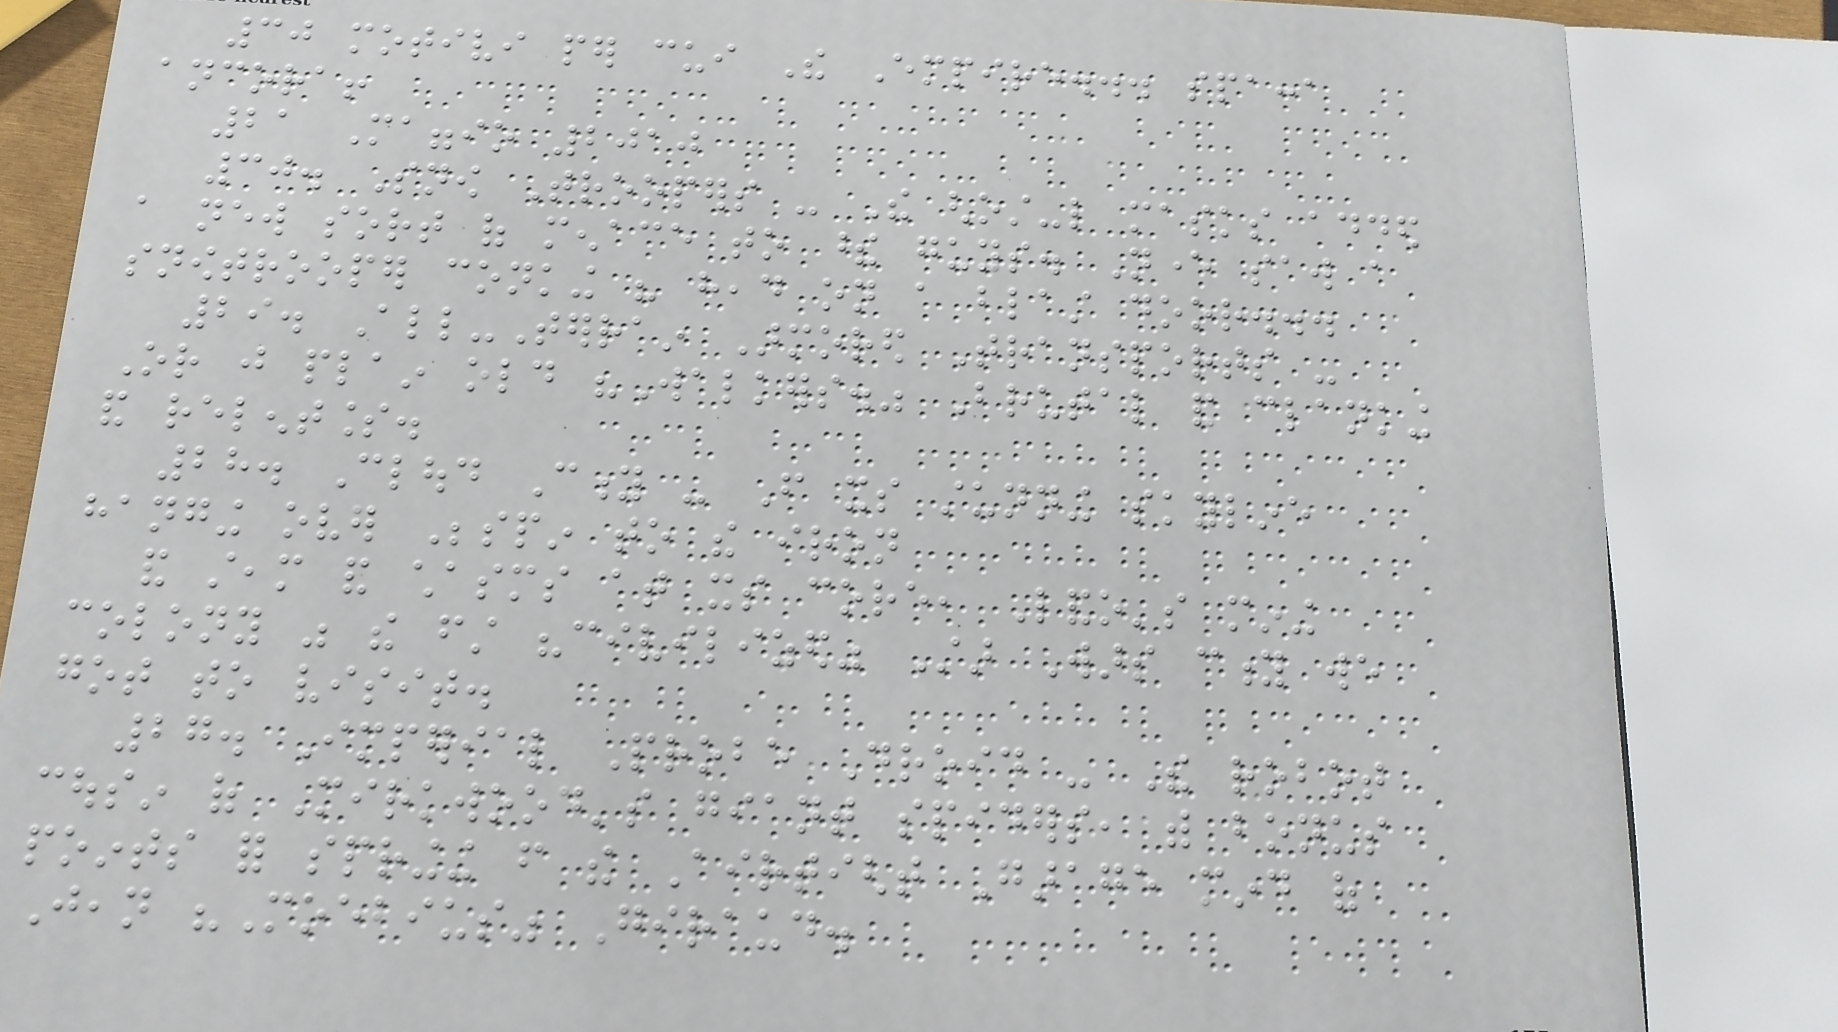30 motivi per cui The Empire... spacca
ancora!
21 Maggio 2010
30. Snow Troopers - The ghost-like masks added
a new sort of menace to these guys. Never saw a
snowtrooper conking his head on a blast door...
29. All-Terrain Armored Transports -
Or just plain old "Walkers." Brutal and clanking
and relentless.
28. Cloud City - From its stunning skyline
hanging over Bespin to the iron
and steam and chasms at its core, Lando's mining
colony was the first "civilized" Star Wars city we
got to visit.
27. Imperial Probe Droid - The robot
cousin of Mirkwood's giant spiders, with bonus
points for springing from the Airtight Garage mind of
Jean "Moebius" Giraud.
